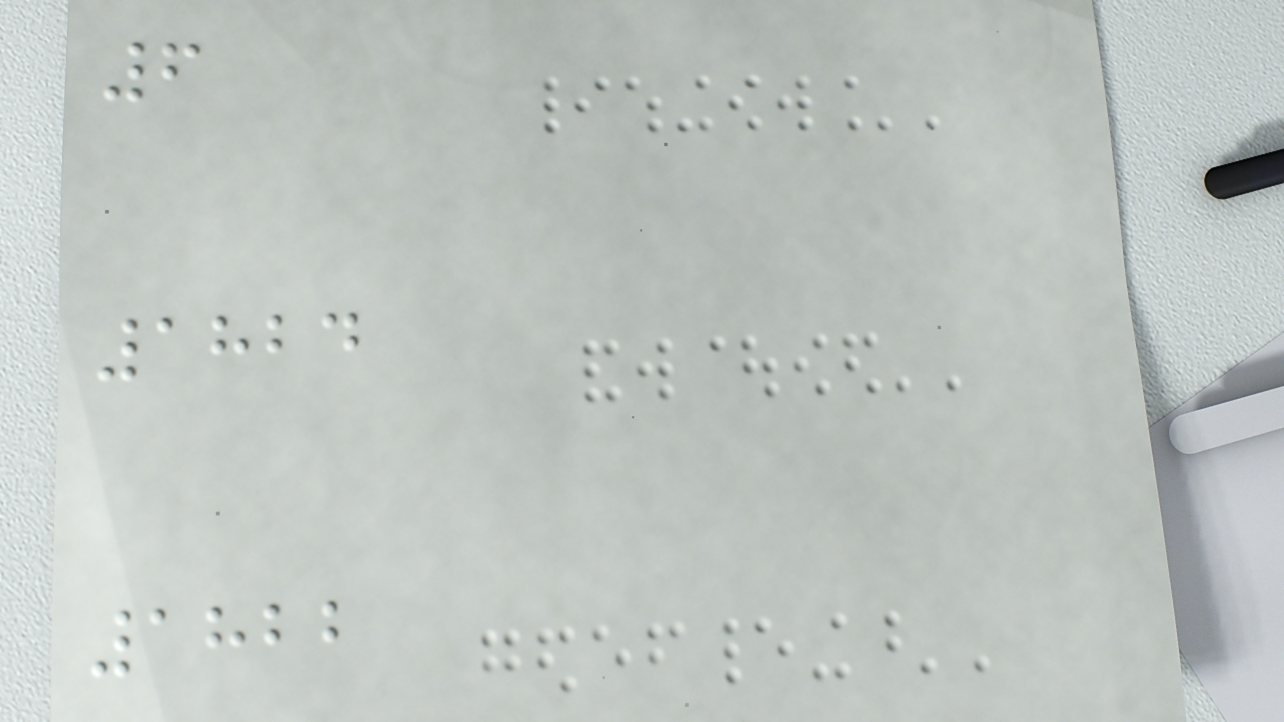6
1824
1822
